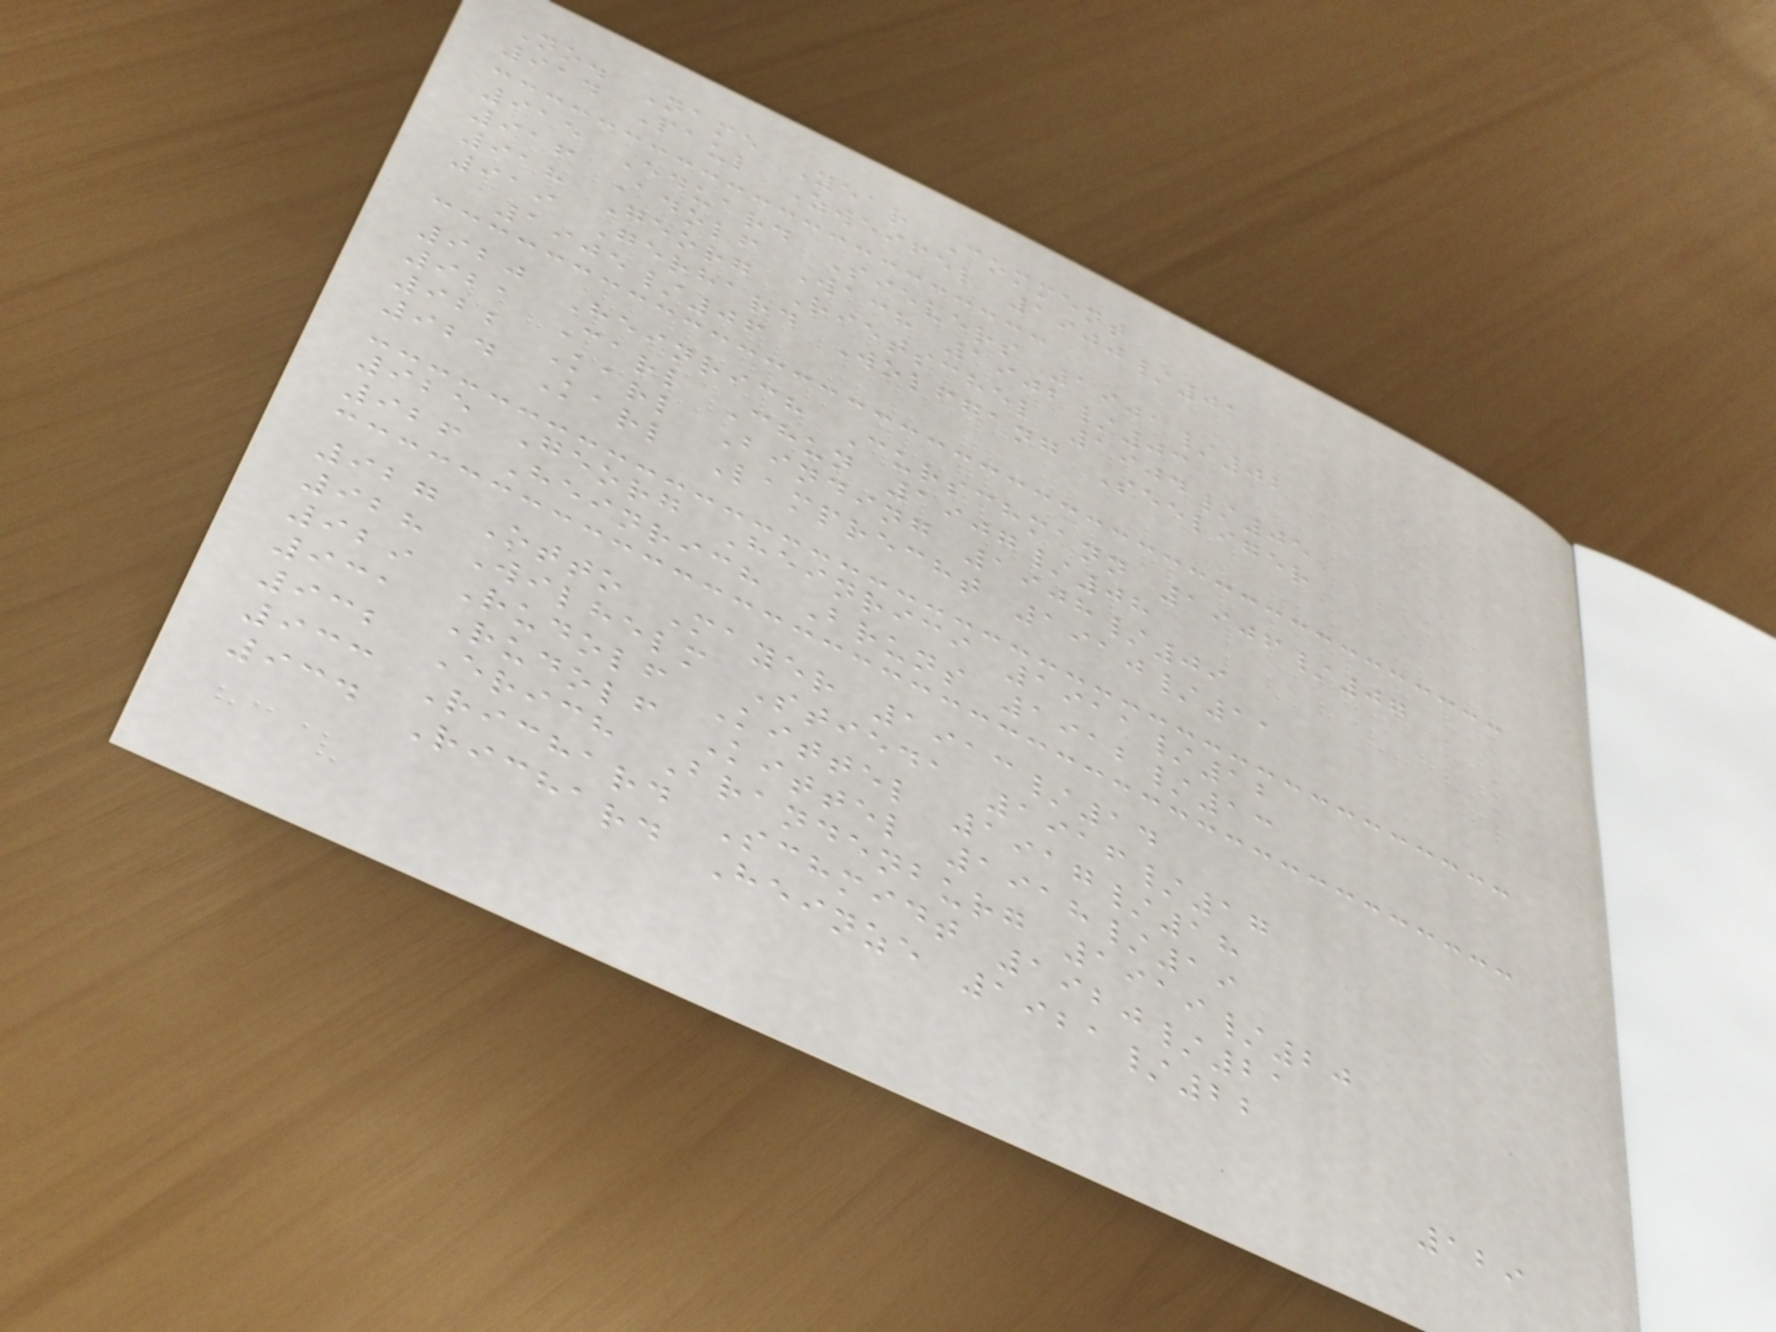No. Name Year Comment
914 Paul Zweifel 1900/01
915 Eduard Sievers 1901/02
916 Adolf Wach 1902/03
918 Georg Rietschel 1904/05
919 Gerhard Wolfgang Seeliger
1905/06
920 Heinrich Curschmann 1906/07
921 Carl Chun 1907/08
922 Karl Binding 1908/09
924 Karl Lamprecht 1910/11
925 Georg Heinrici 1911/12
926 Heinrich Bruns 1912/13
927 Otto Mayer 1913/14
928 Wilhelm Stieda 1916/17
929 Rudolf Kittel 1917/18
931 Rudolf Kittel 1918/19
932 Erich Brandenburg 1919/20
933 Richard Schmidt 1920/21
934 Richard Heinze 1921/22
129
